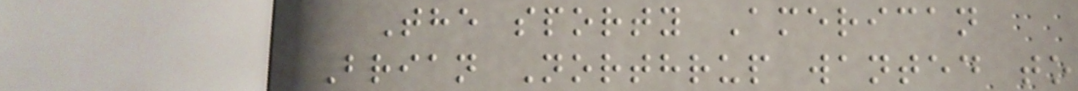The sporty American
Brian Northrup wanted to
